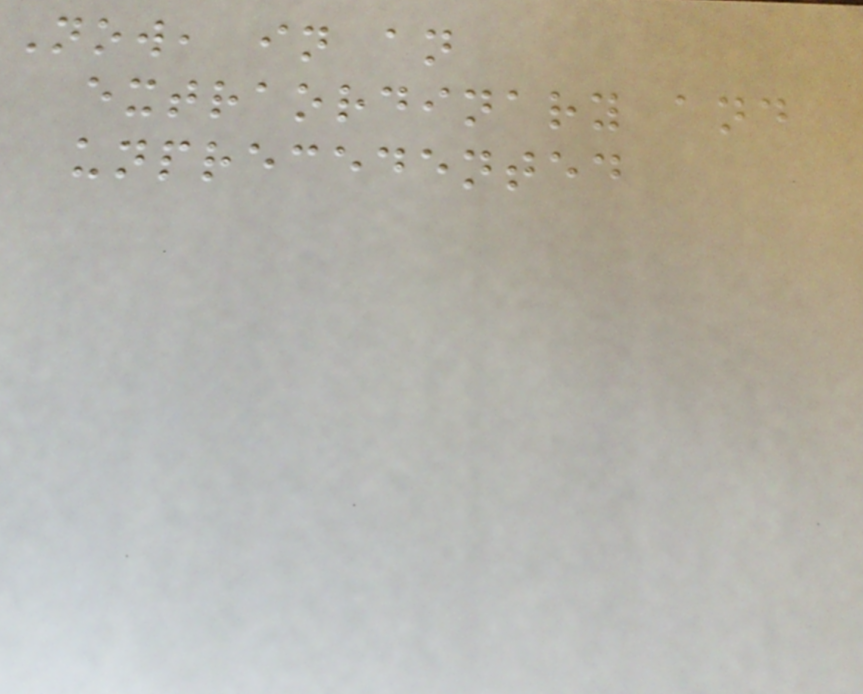Now, in an
extraordinary and
unprecedented
